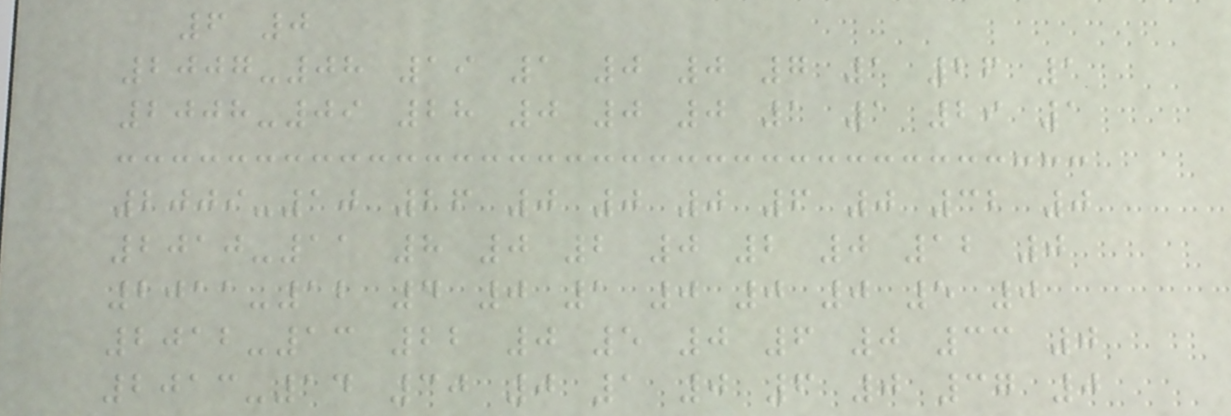6 0
2007-08 19 1 0 0 7 1 26 1
2008-09 28 0 0 0 1 1 29 1
2009-10 26 0 0 0 6 0 32 0
2010-11 8 0 2 0 2 0 12 0
2011-12 4 0 1 0 0 0 5 0
2012-13 22 0 5 0 6 0 33 0
2013-14 30 0 1 0 6 0 37 0
